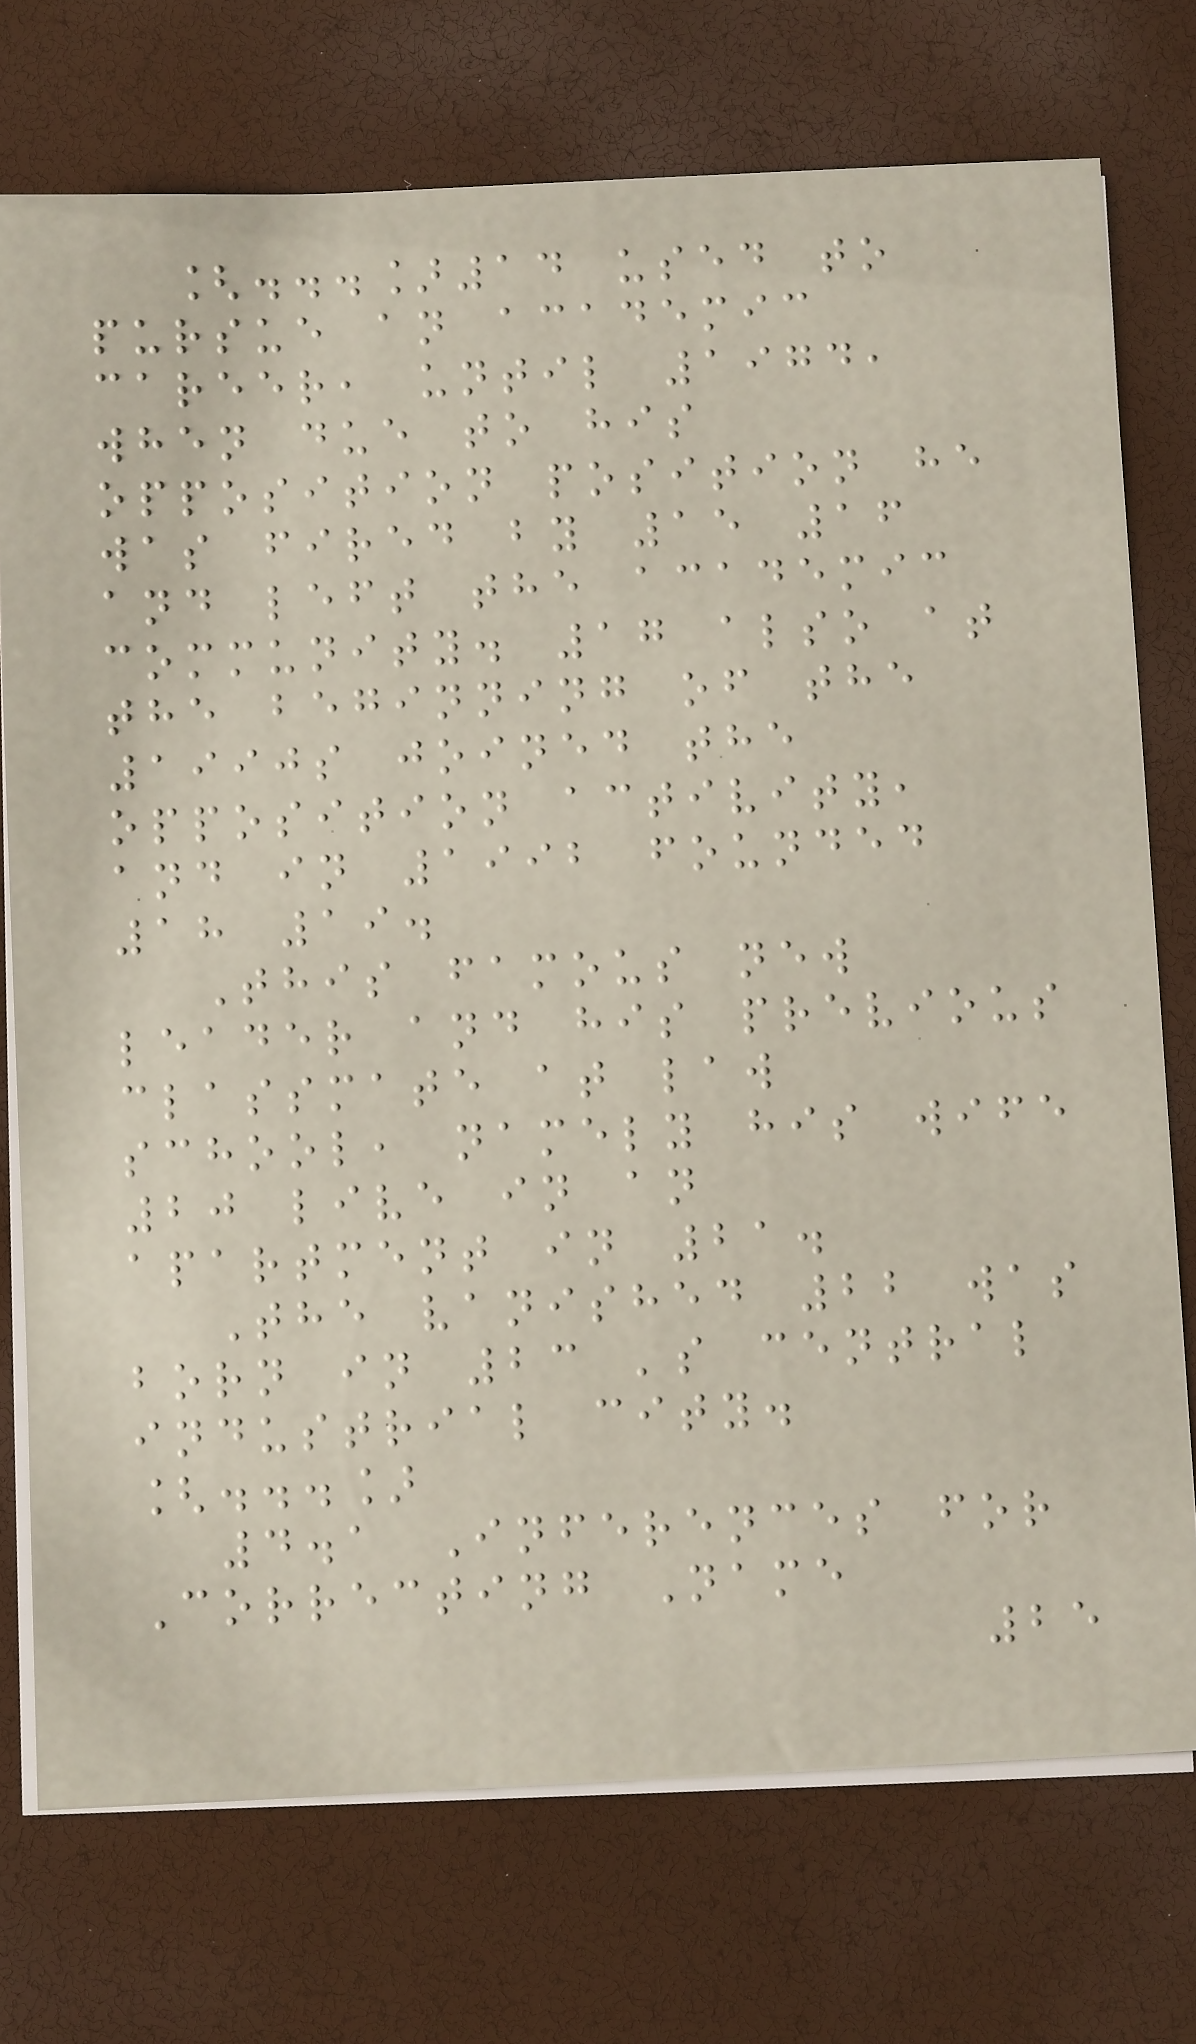[...]14 used to
pursue an academic
career, until 1974,
when due to his
opposition position he
was fired by 15 16
and left the academic
community. 17 also at
the beginning of the
1990s joined the
opposition activity,
and in 1992 founded
18 19.
This famous new
leader and his previous
classmate at law
school, namely his wife
20 live in an
apartment in 21.
The vanished 22 was
born in 23 's central
industrial city.
[...]
4.1 Inferences for
Correcting Name
25
